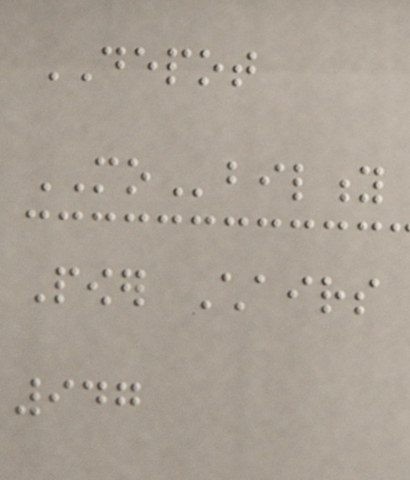DEPOT
MObility
Power Chairs
947
